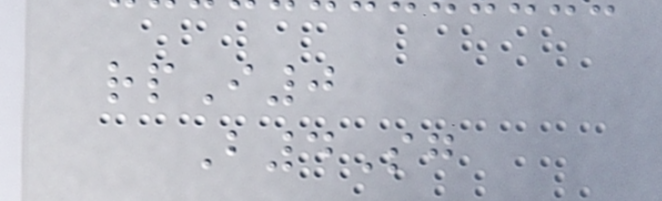rpI0
B4Sg
